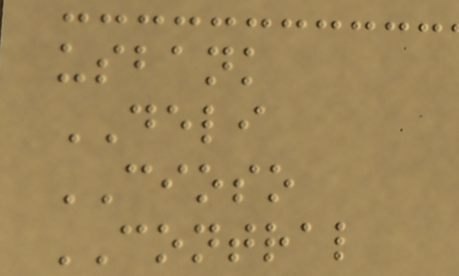usbank
DELI
CIOSO
CONTRAL
